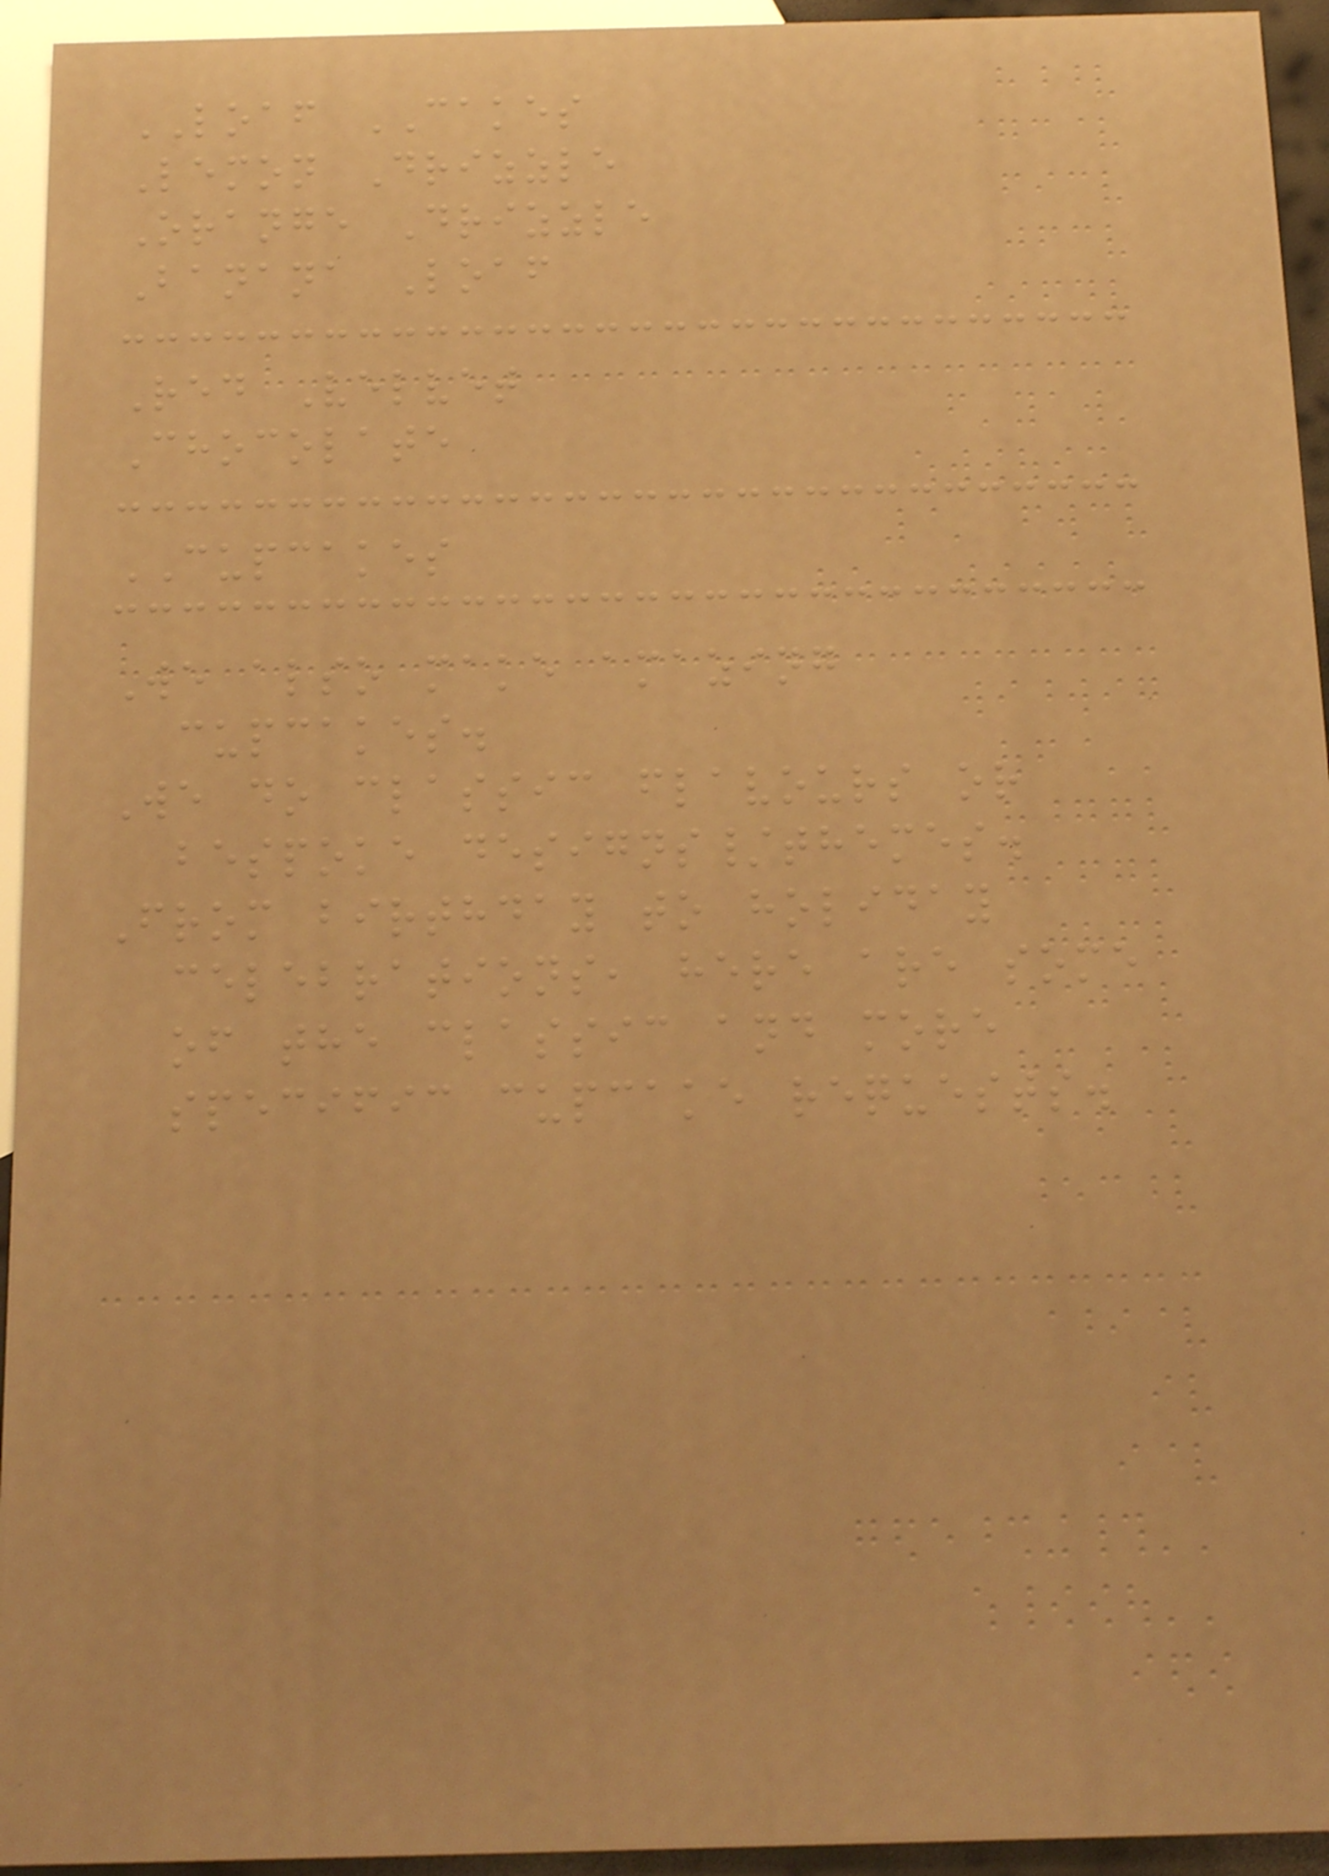LOAF CAKES
Lemon Drizzle
Orange Drizzle
Banana Loaf
Red Velvet
Chocolate
CUPCAKES
We also make amazing
cupcakes.
We do classic flavours or
bespoke designs/themes.
From birthday to holiday
celebrations, here are some
of the classic and more
specific cupcake requests.
